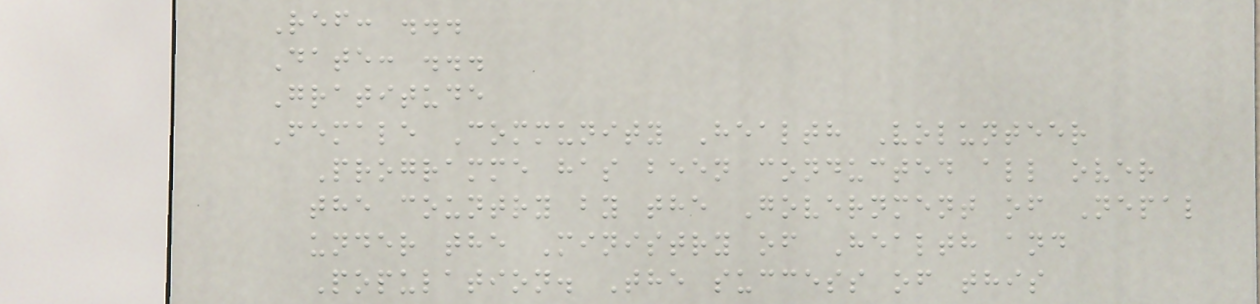Ref: ...
Date: ...
Gratitude
Female Community Health Volunteer
Programme has been conducted all over
the country by the Government of Nepal
under the Ministry of Health and
Population. The success of this
